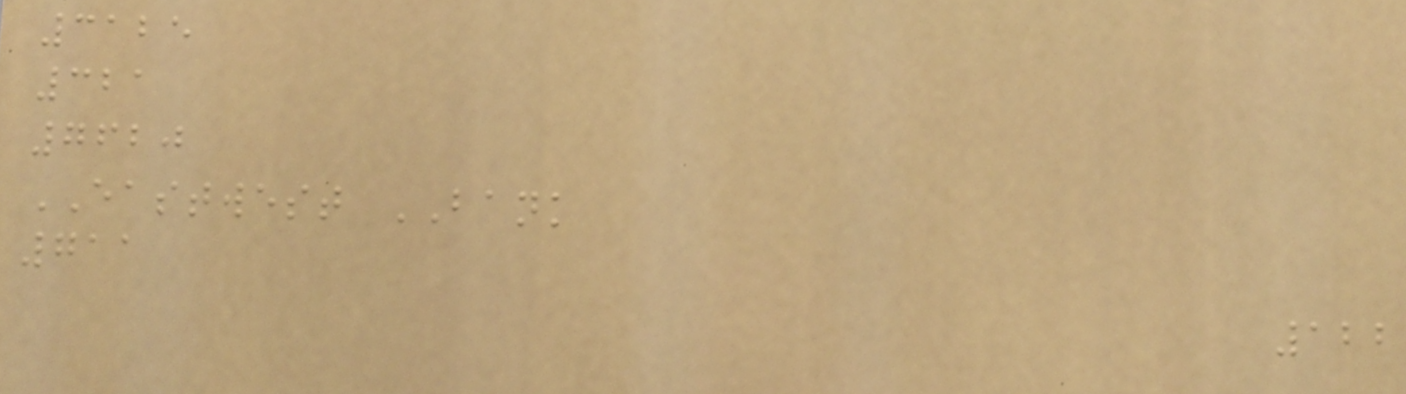3125
321
7620
EASTWEST BANK
711
122
